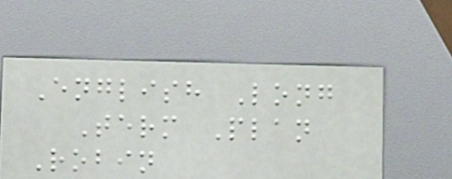English Long
Term Plan
Robin
